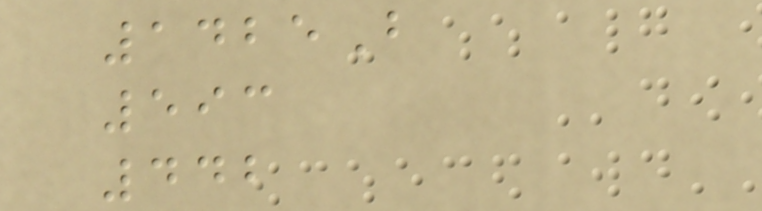1425B
593
442
